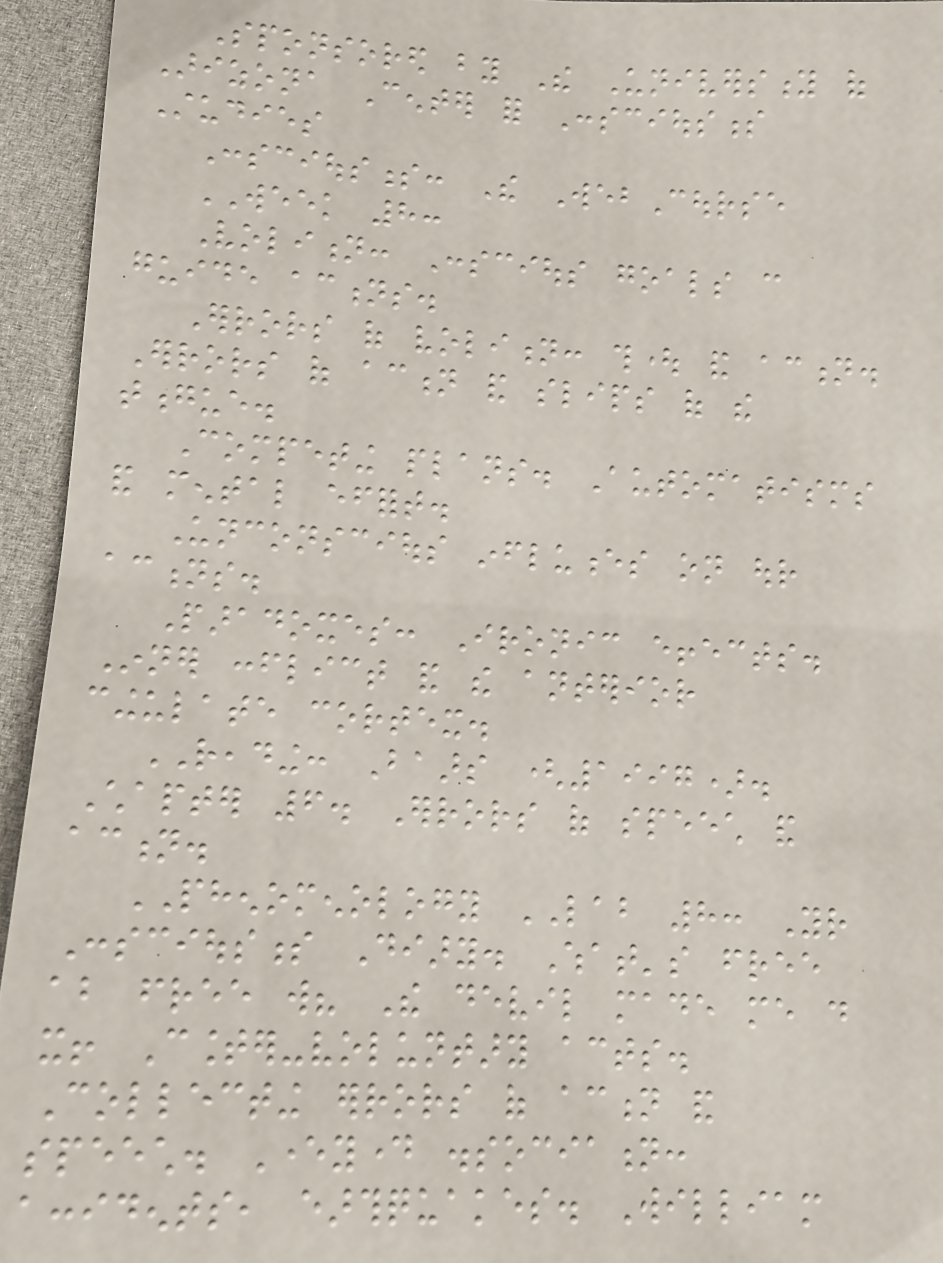Sponsored by The University of
Arizona Center for Consciousness
Studies
Consciousness: The WebCourse
WEEK 8:
Volition: Conscious goals can
guide actions.
Errors of volition: thought and action.
Errors of action and slips of the
tongue.
Competing plans. Automatisms
and mental effort.
Unconscious influences on our
actions.
Paradoxes: Ironic effects.
Inner conflict and the anterior
cingulate cortex.
READING: Baars (1997).
Chapter 6. Errors of speech and
action.
PHENOMENOLOGY LAB 8: Your
Consciousness Diary. What's free
about free will? The devil made me do
it! Counter-voluntary acts.
Collecting errors of action and
speech. Everyday dissociation:
accidents, earthquakes. William
